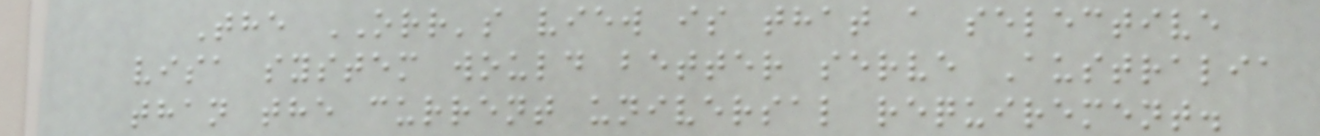The ORR's view is that a selective
visa system would better serve Australia
than the current universal requirement.
